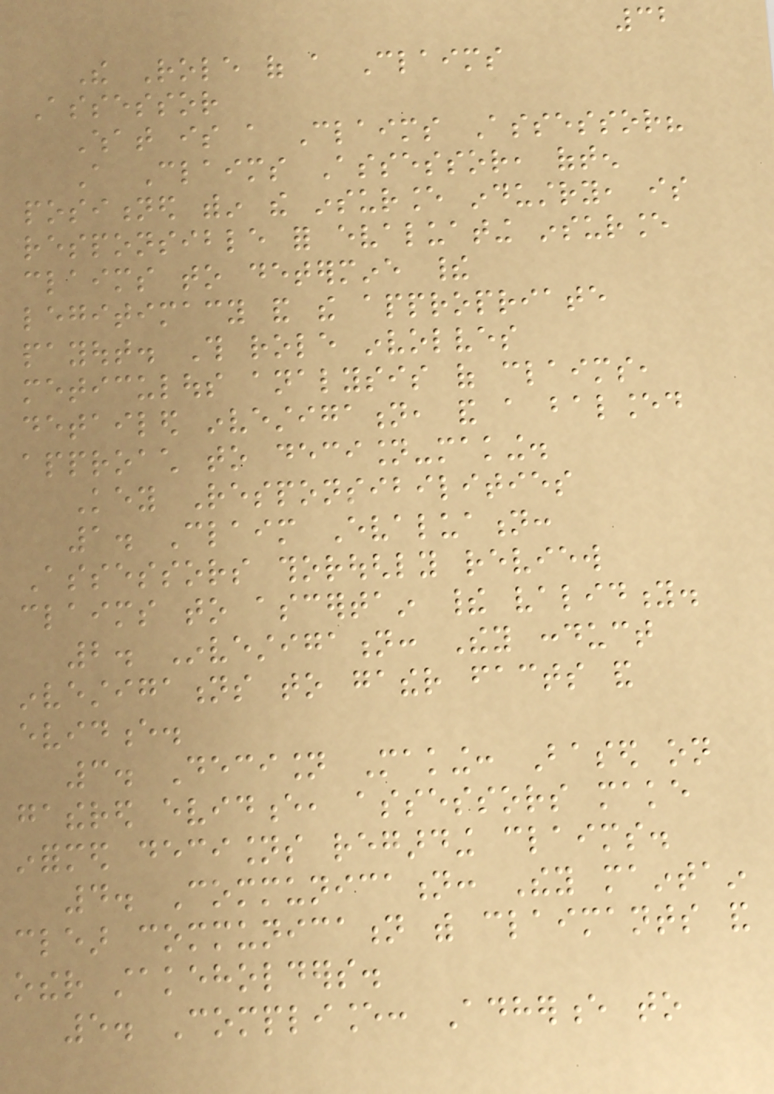32
The Role of a Claims
Assessor
What is a Claims Assessor?
A Claims Assessor, often
positioned within the insurance industry, is
responsible for evaluating insurance
claims to determine their
legitimacy and the appropriate
payout. This role involves
meticulous analysis of claims,
detailed investigation, and a balanced
approach to decision-making.
Key Responsibilities
1. Claim Evaluation:
Assessors thoroughly review
claims to ascertain their validity.
2. Investigation: They conduct
investigations to gather facts and
evidence.
3. Decision Making: Based on
gathered evidence, assessors make
informed decisions regarding claims.
4. Communication: They maintain
clear communication with claimants and
other stakeholders.
5. Compliance: Adherence to
